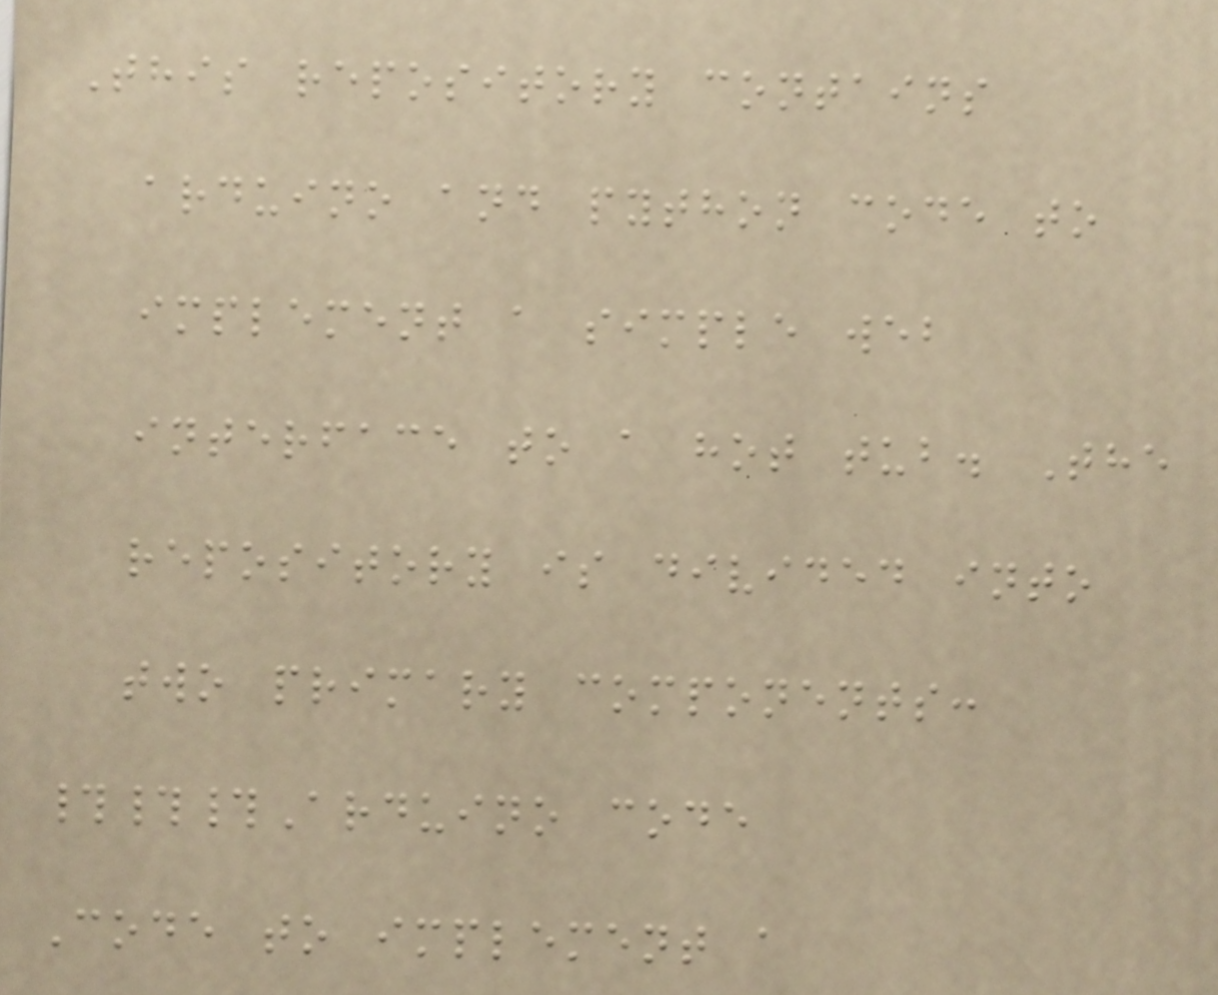This repository contains
arduino and python code to
implement a simple web
interface to a hot tub. The
repository is divided into
two primary components:
###Arduino code
Code to implement a
